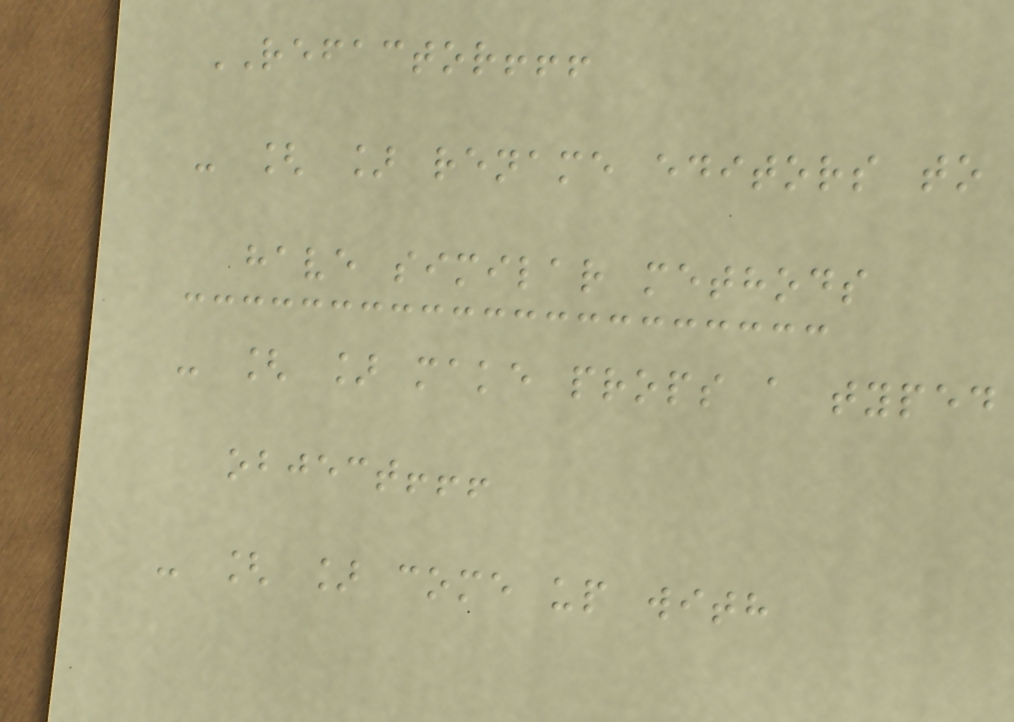REFACTOR!!!
- [ ] rename editors to
have similar methods
- [ ] make props a typed
object!!!
- [ ] come up with
